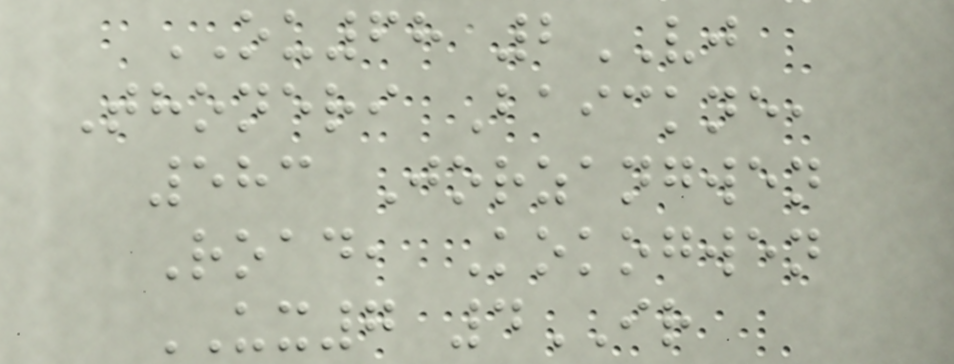OU68 2VJ
Thoneri Baickne,
583 Jorzangwen
Road, Kokogwen
UX7 4IR
